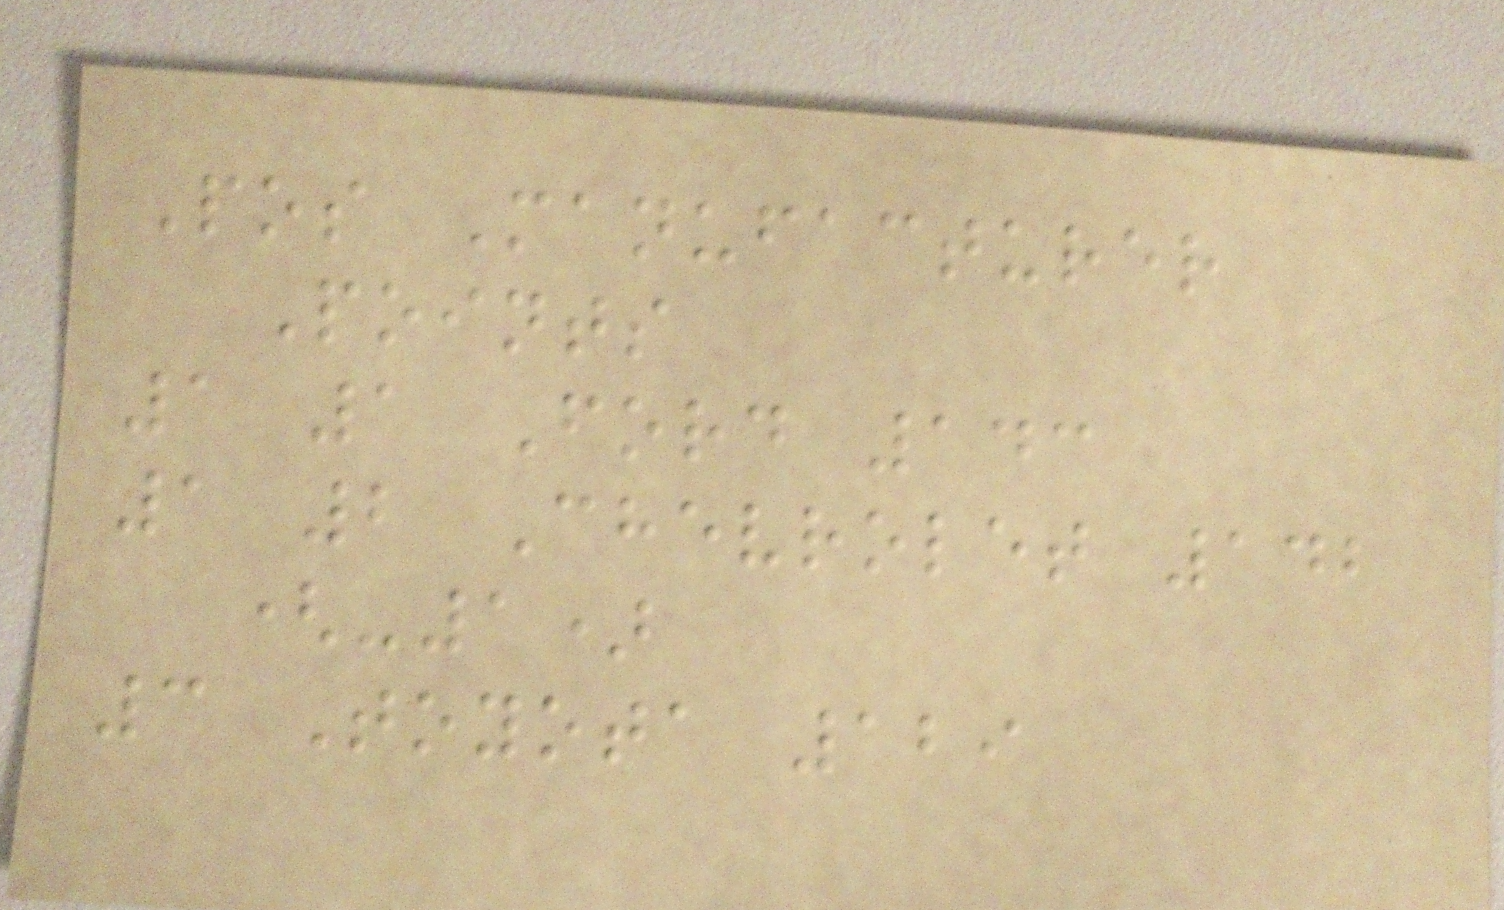Pos Manufacturer
Points
1 1 Ford 143
1 2 Chevrolet 142
(-1)
3 Toyota 129
